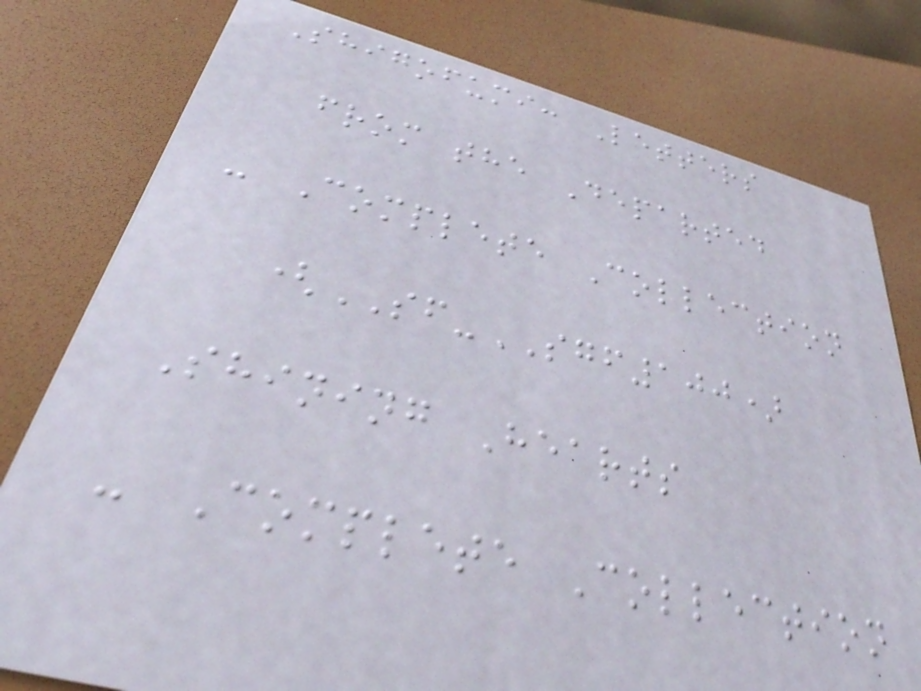Shigofumi: Letters
from the Departed
- Complete Collection
(SF-SGF100)
Shining Hearts
- Complete Collection
